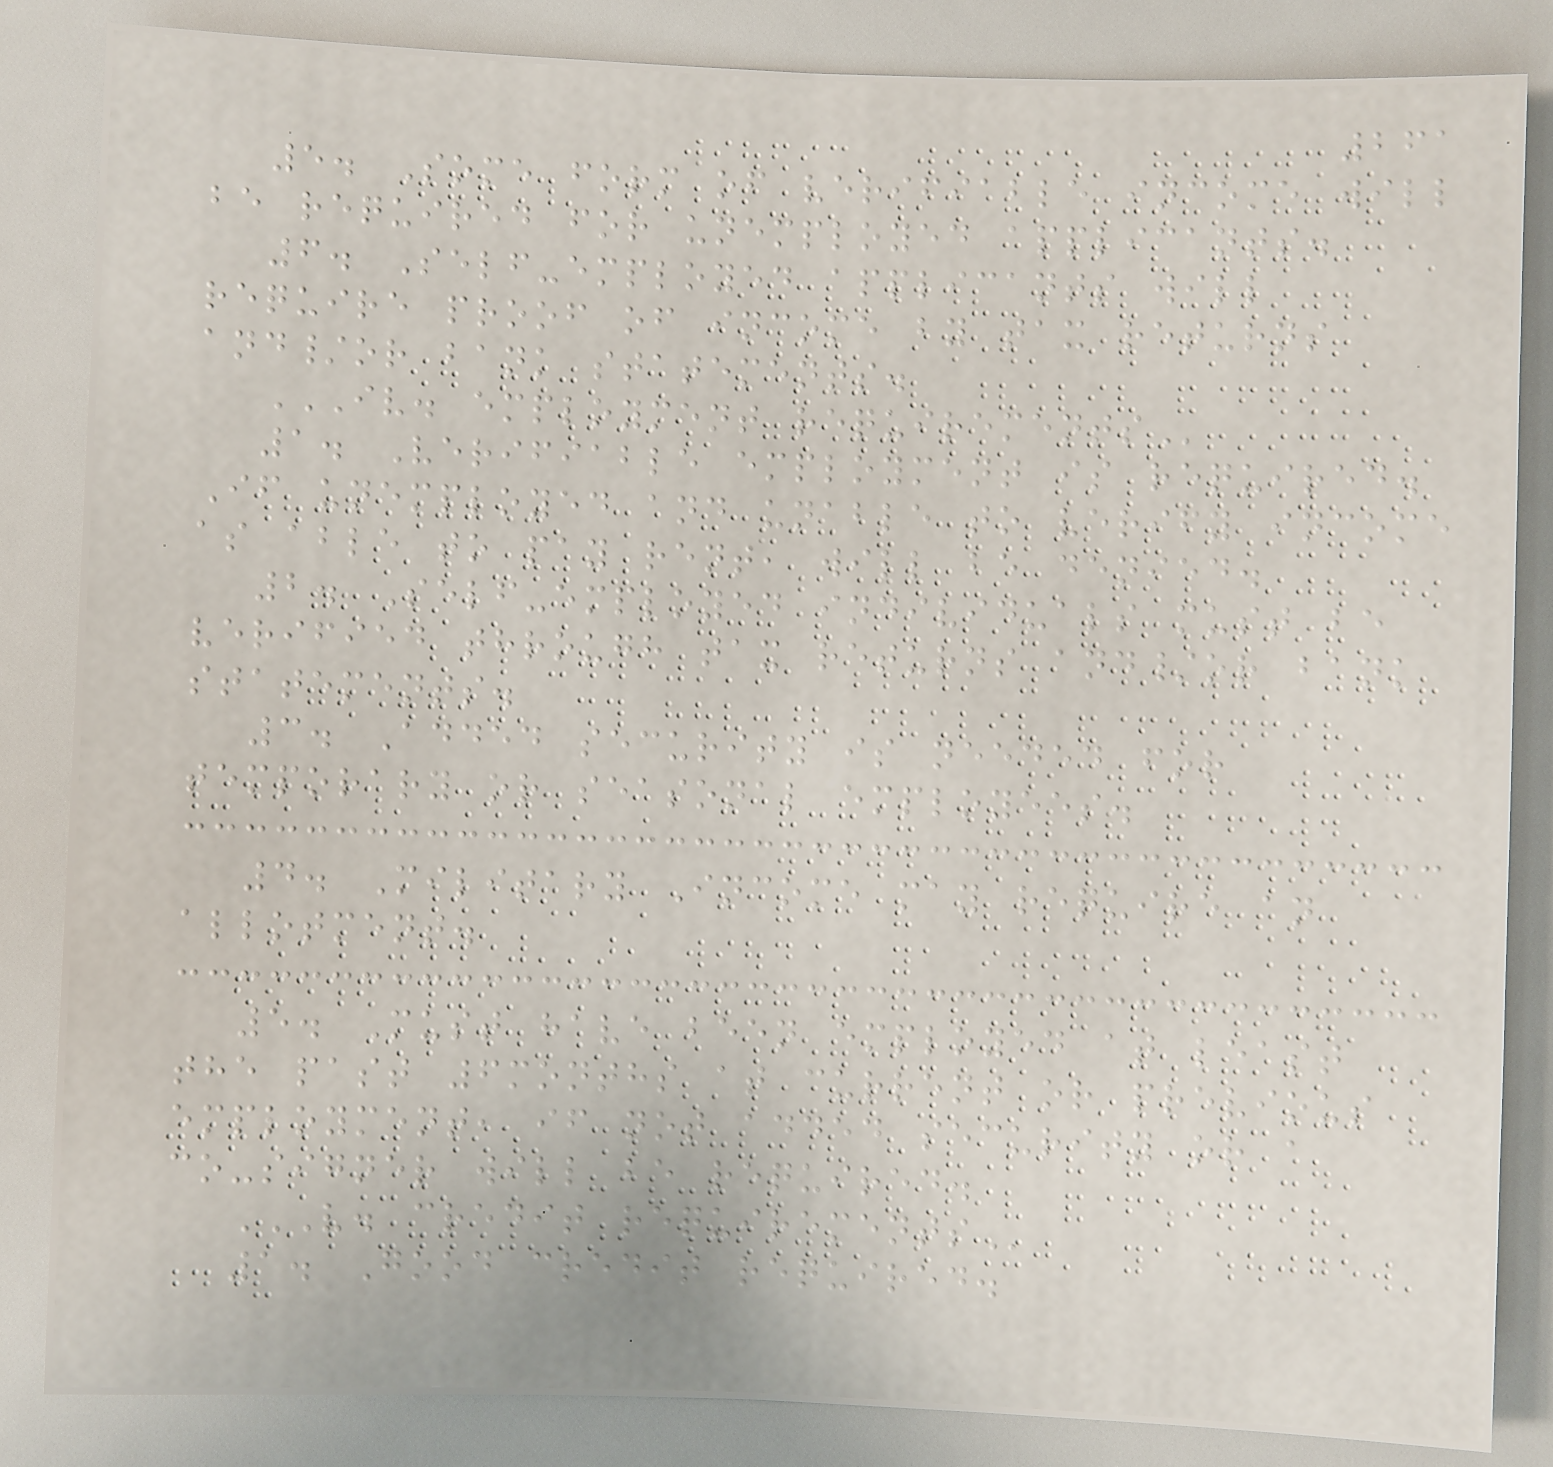261
5. Some form of verifiable income will
be required for unemployed applicants.
6. Self-employed applicants will
require proof of income by tax returns
and/or bank statements.
IV. EMPLOYMENT REQUIREMENTS
1. Verifiable employment is required.
If unemployed and unable to verify income
as able to pay rent, will be denied.
2. Self-employed individuals must be
verified through tax returns and/or bank
statements.
3. Added security is needed for
temporary or seasonal employees.
4. Military Income may require an
allotment.
5. Must have been employed at least
the past 6months at current or previous
employment, if not added security or a
co-signer will be required.
V. CREDIT REQUIREMENTS
1. Good credit required.
